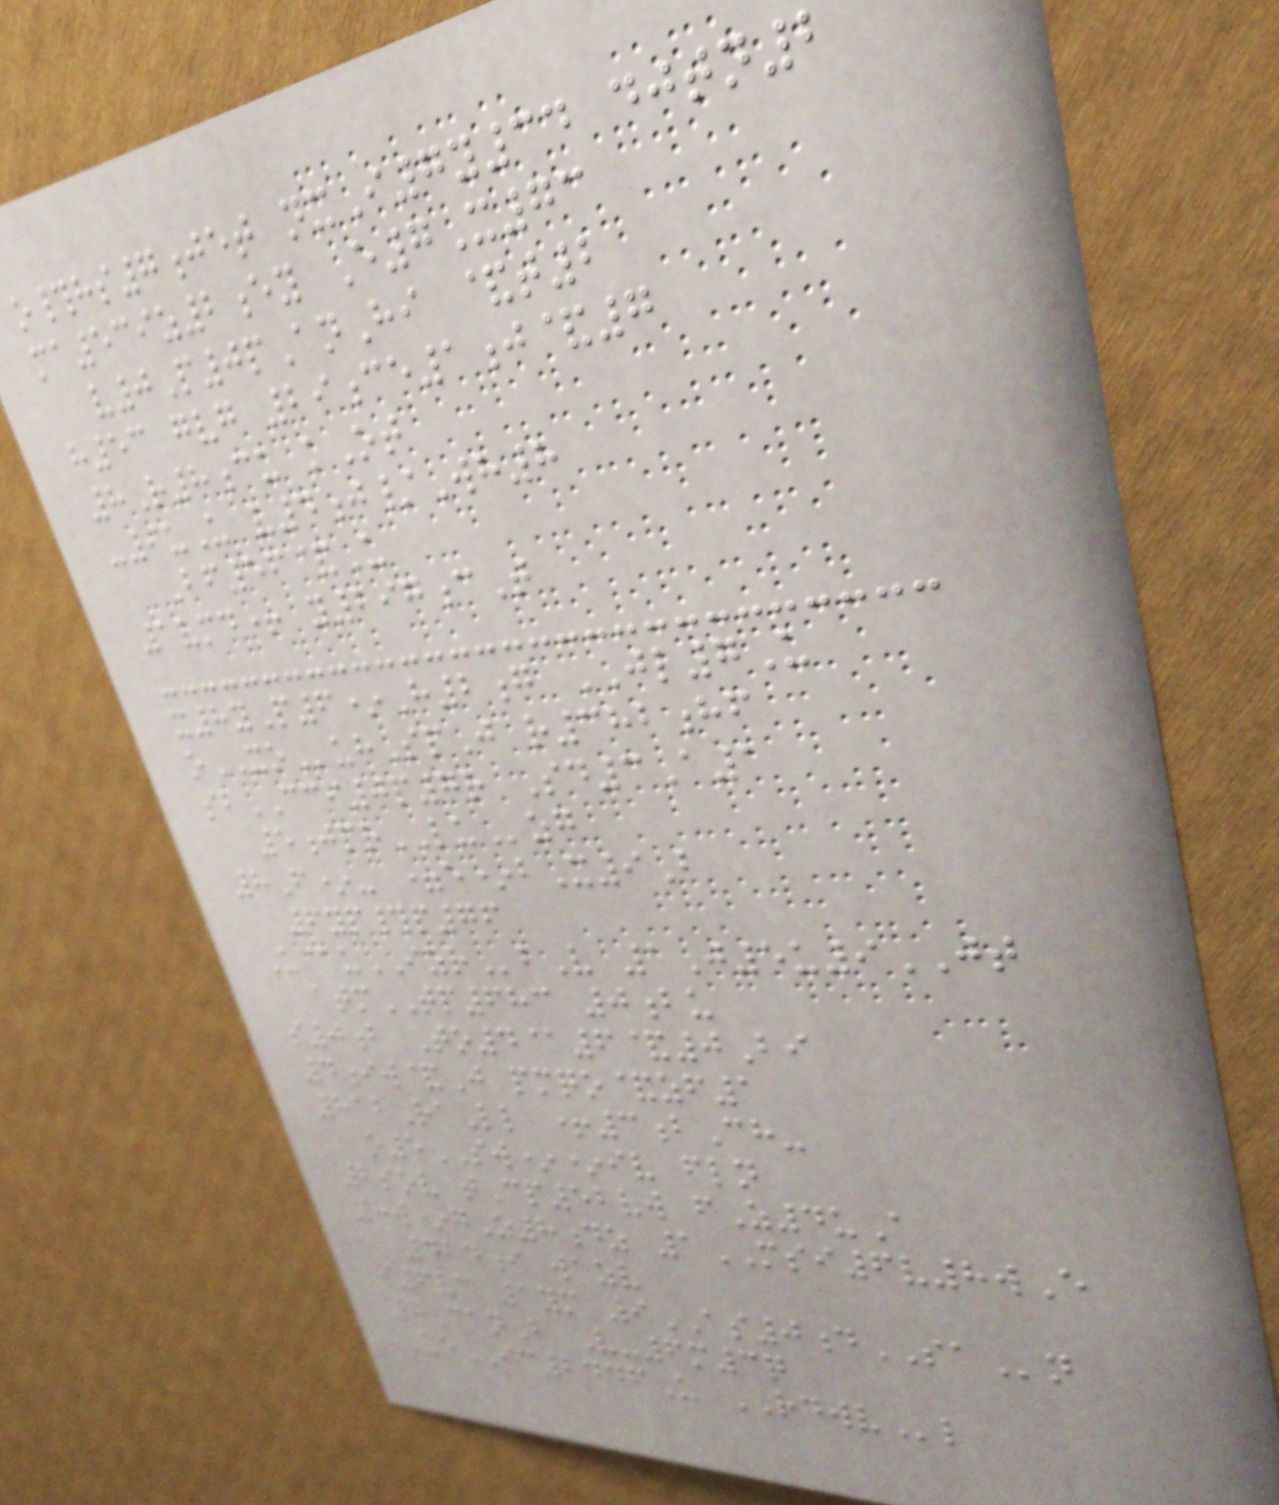o#hs7jet nxI7y34 djtn2
ma539z2ey E7X73
v0P0pAnHi &t2
h53 gvg 29ce1j&7
8R8cu kOt
-9uU v4j/Wh8
Bf56&U
1vmd+ y297cT
x8yP6*H2g JL7U
oXOuhSpJ r382hf
sbCCI0p7r Sd3A1
5jprLUzg
8F*- =e*bX9B
6yp#p76
U@uIZRbV 1J5u9JT
atmTP683 0bu
s0b To4@6&0Bi
4iw&J pmqo&zf1
812RaLl +3bCh-
o5SW**iv fln
2sov tCp52vw fZ4uA
8w*gZ8dz 1MSI6v8wE
424i wazv
i6vc 1ym 9AS0dSAn
7CanB V-6m3q
VeIC2446U RDWVl
